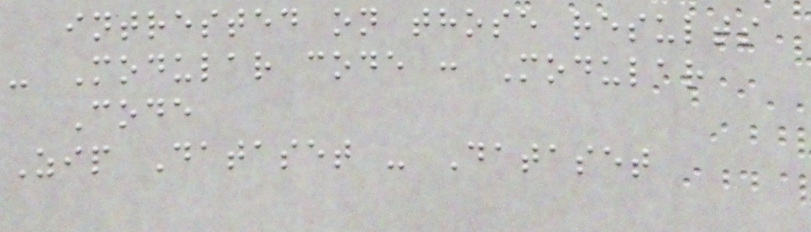intrested on those results
- Modular code : Modular
Code
Zip Dataset - Dataset
